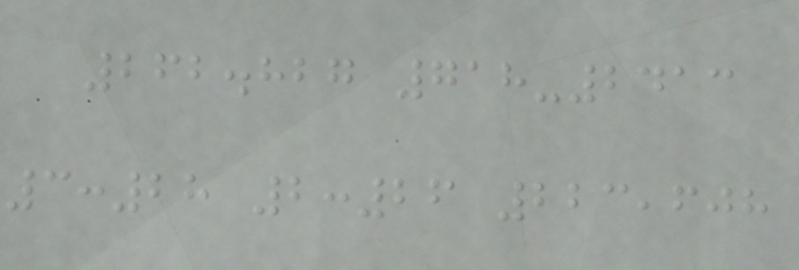262.827 718-2413
3:28 2:26 223,608
